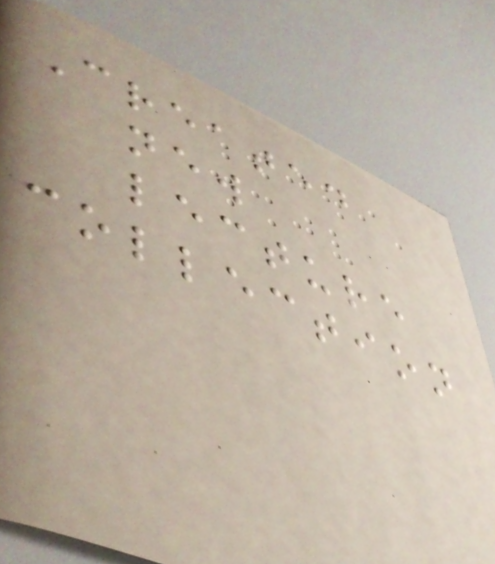Created
new
lecture
collection
